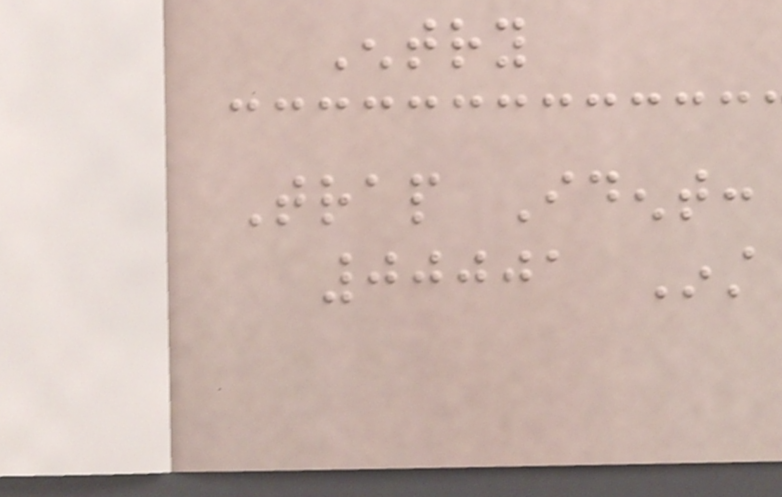Entry
Trap Ident:
00001 Inst
